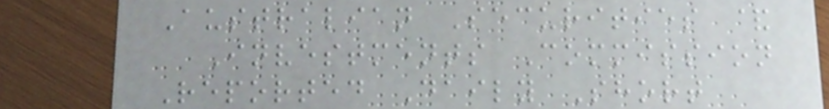Australian Securities &
Investments Commission
Reported Daily Short
